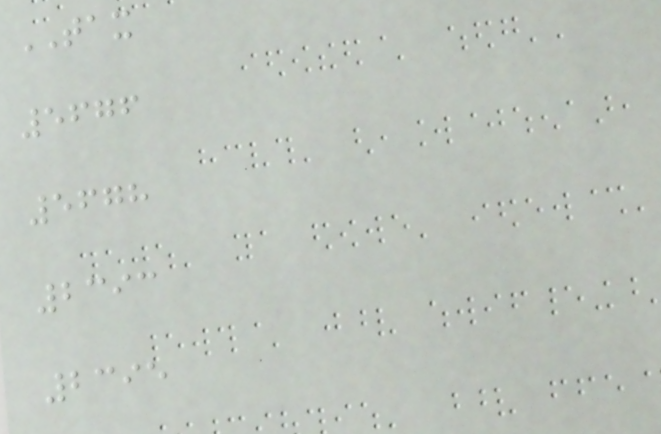TAX
5676
5678
2393
2395
